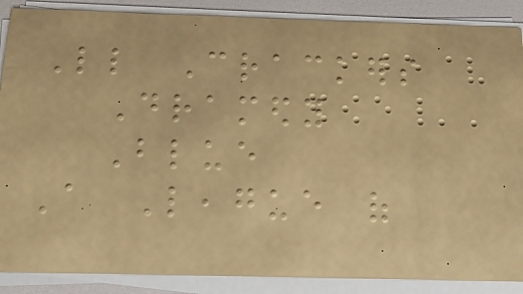Little Crackers
Dramedy
Blue
A League of
